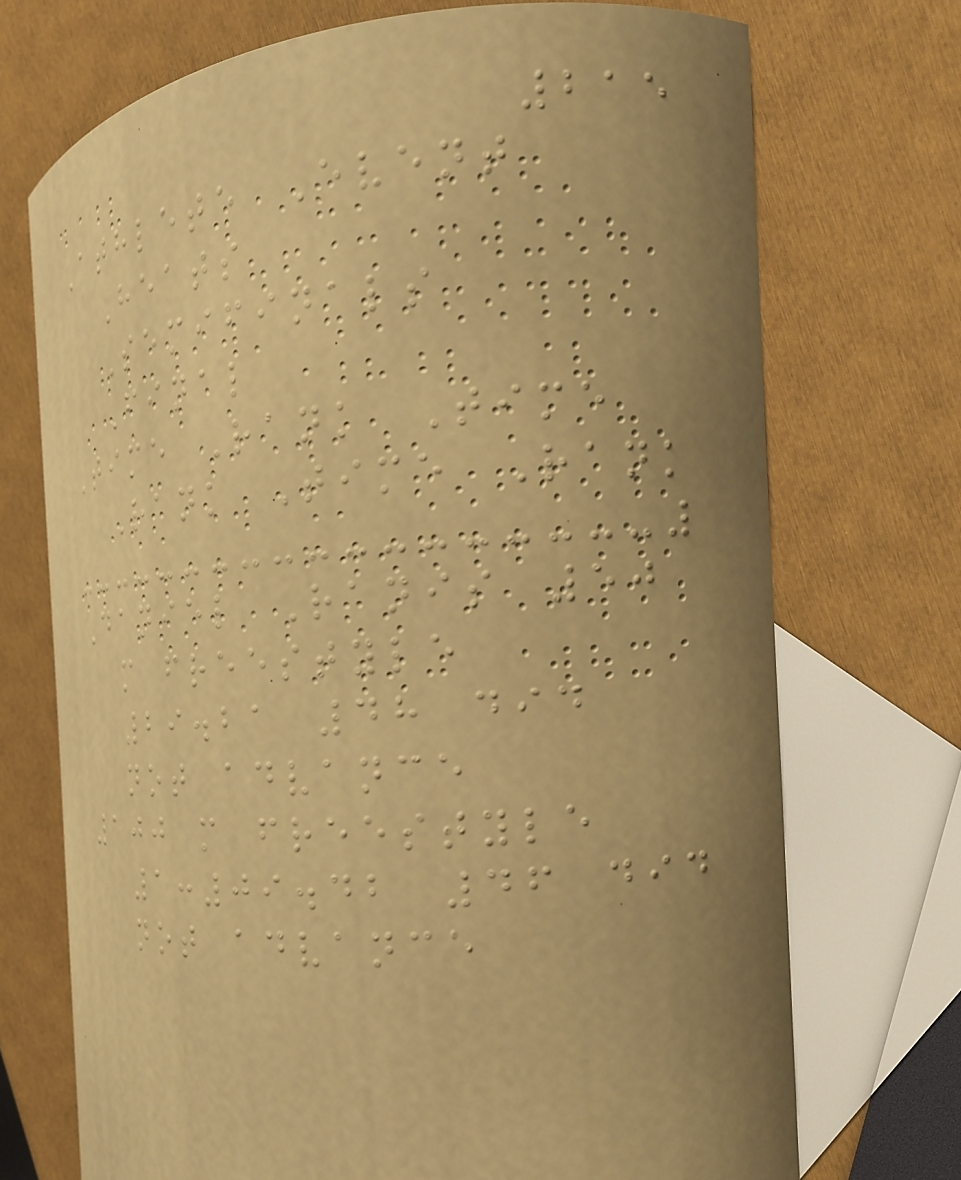215
Athlete Event
Heats
Semifinals
Final
Time Rank Time
Rank Time Rank
Daniel Ranis 50
m freestyle
29.21 48 did
not advance
100 m freestyle
1:09.42 46 did
not advance
